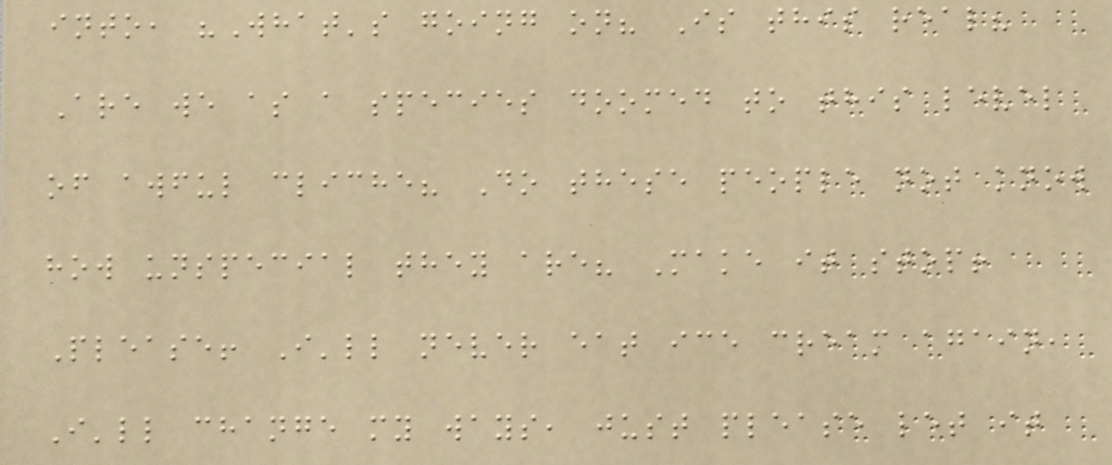into, "What's going on? Is this real?
Are we as a species doomed to this level
of awful cliche? Do these people not know
how unspecial they are? Make it stop!
Please! I'll never eat ice cream again,
I'll change my ways, just please let it
